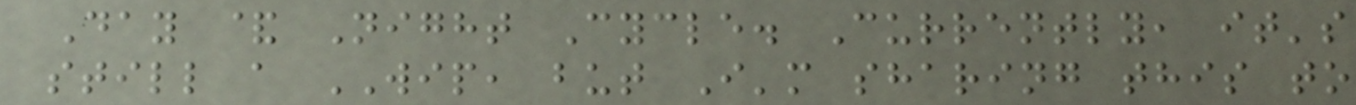Day & Night Cycle. Currently, it's
still a WIP, but I'm sharing this to
